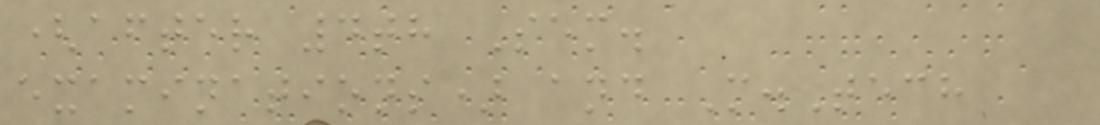(after 4th Sem.
examinations) and M.Tech
